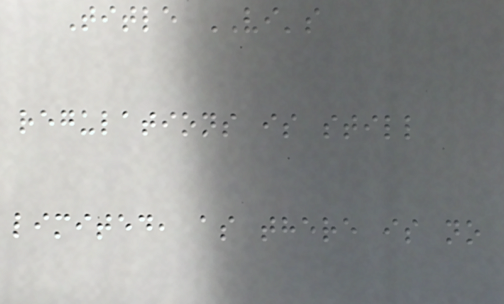Title VI's
regulations is still
limited, as there is no
